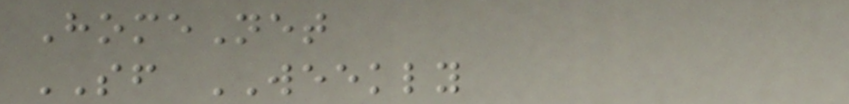HomeNet
SF WEEKLY
